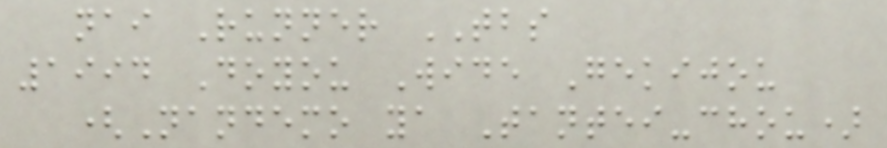nai Runner TBS
1994 Doyou Wide Gekijou
(Nandemo ya Tantei-chou)
